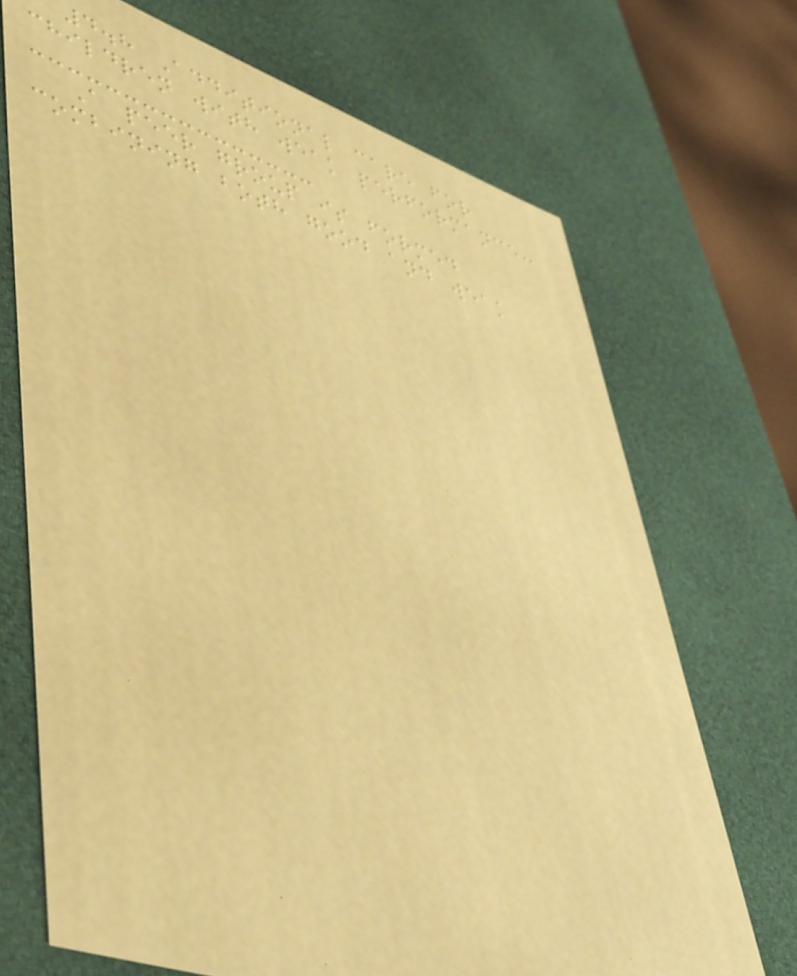4.8 Additional care for
children with weak performance:
A peer group is formed
combining both good and weak
